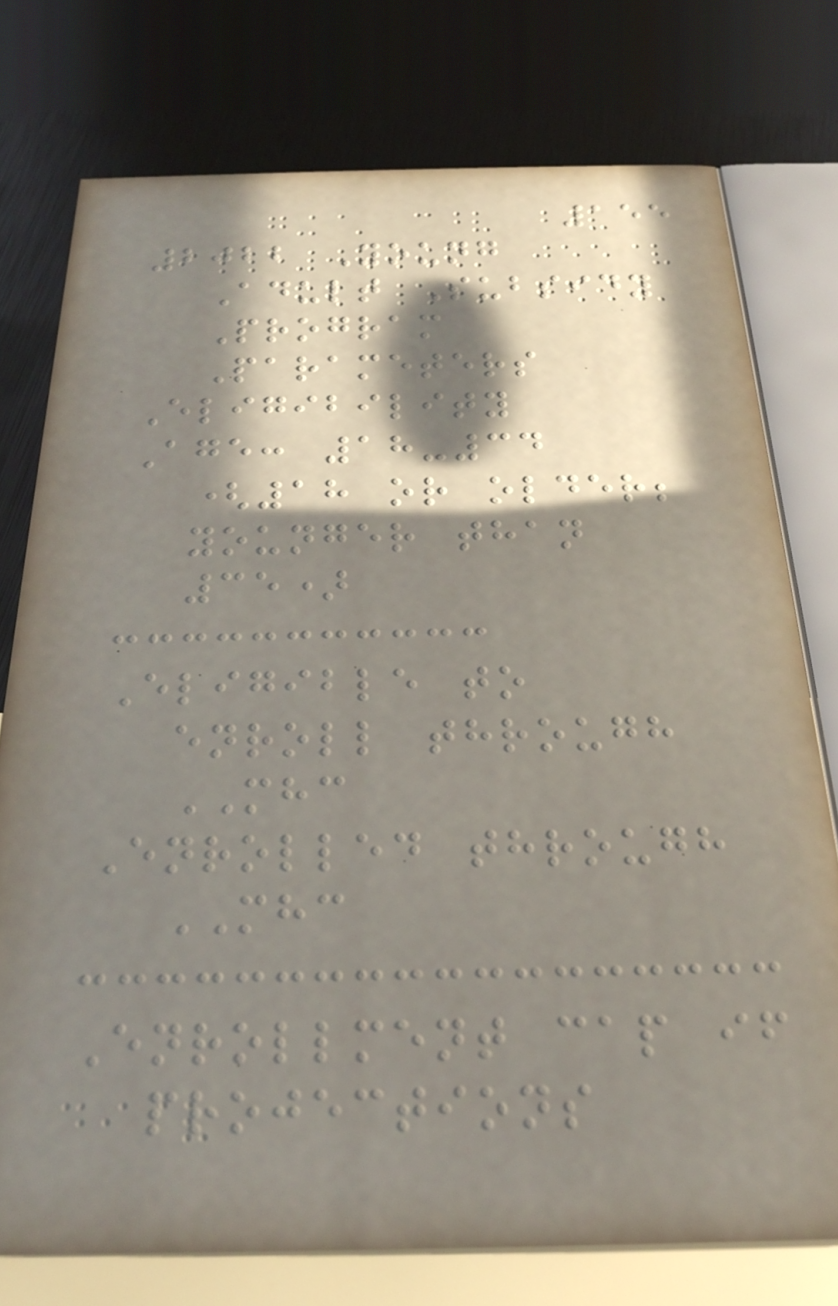155
2022 Young
Adult Subsidy
Program
Parameters
Eligibility
Age: 18-34
(18 or older;
younger than
35)
Eligible to
enroll through
MHC
Enrolled through
MHC
Enrollment cap if
projections
